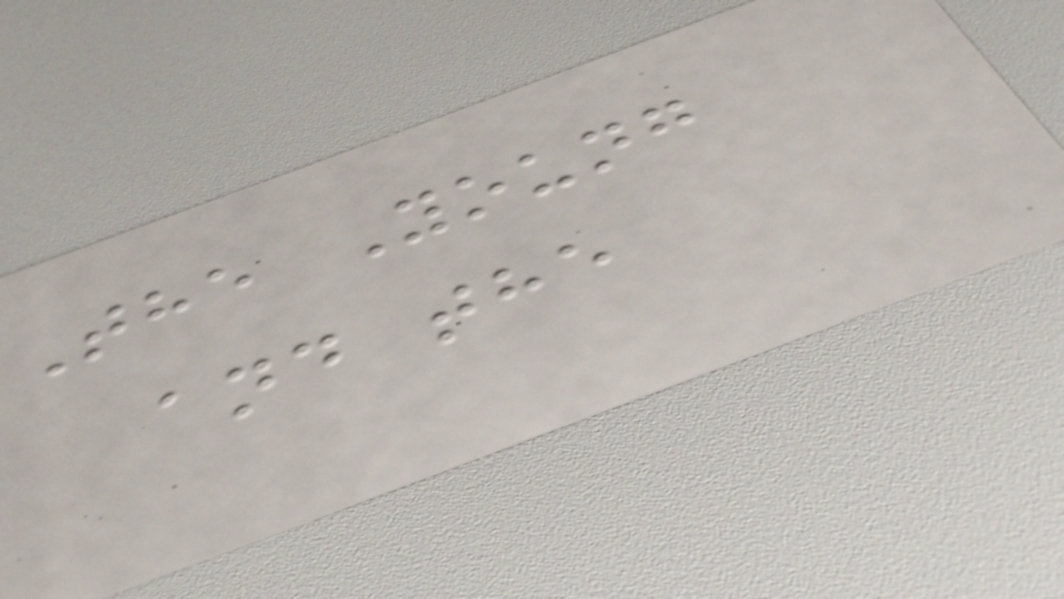The Young
and the
